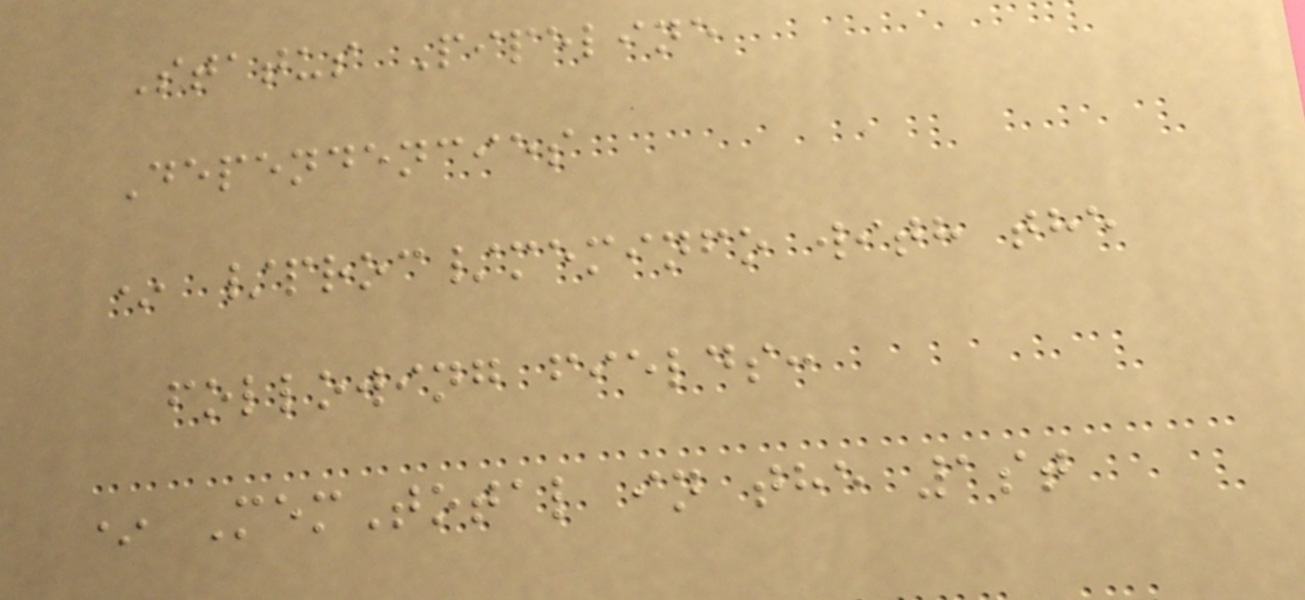Status Pipeline
Dependencies
* /proc/meminfo with the
following fields:
* MemTotal in the 1st
